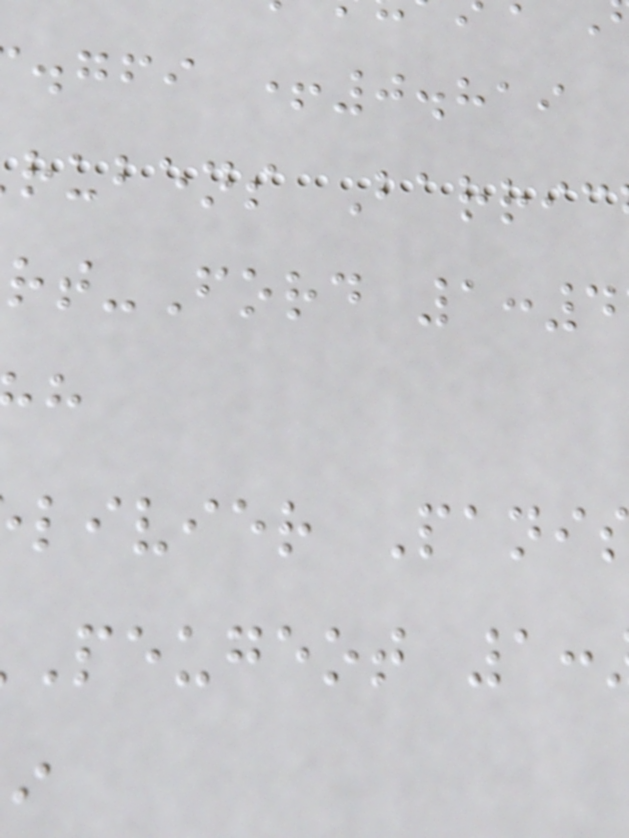.gfi +0.819
rubens Barric
rt-Ford 1:4
livier Pani
Peugeot 1:
